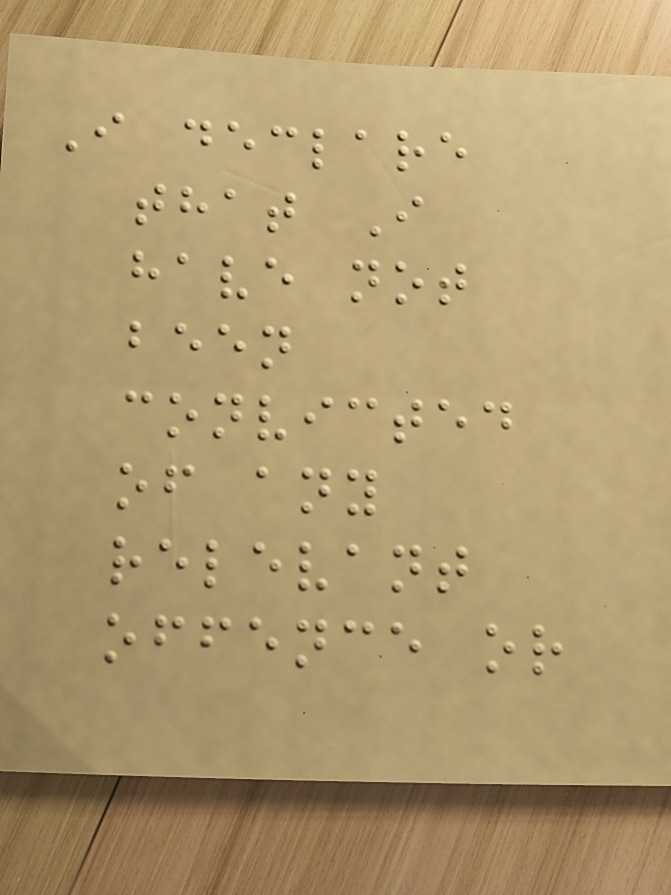I declare
that I
have not
been
convicted
of any
relevant
offence or
